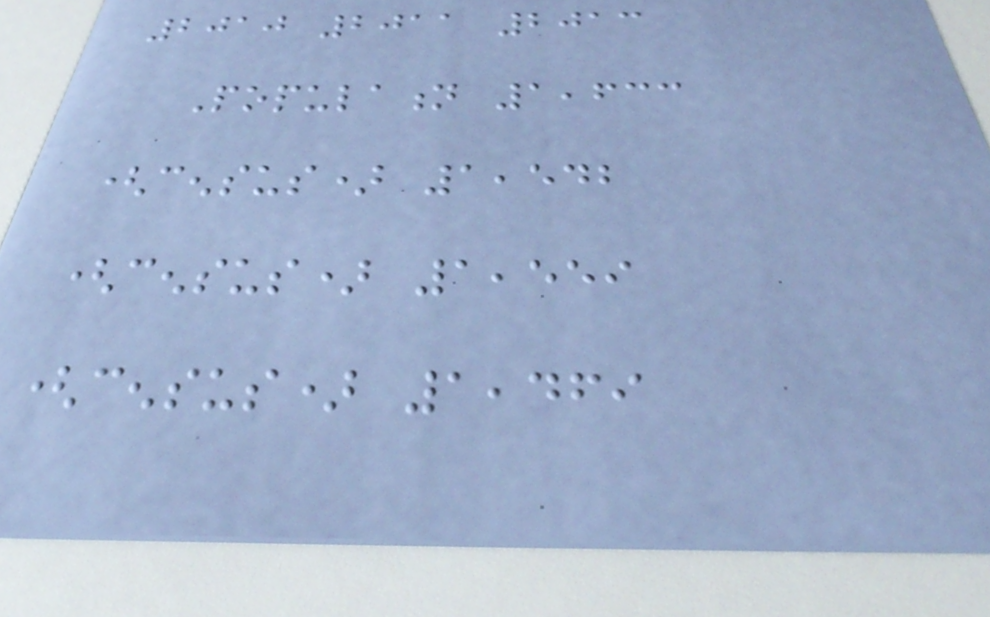2010 2011 2013
Population 1,633
(census) 1,542
(census) 1,559
(census) 1,469
